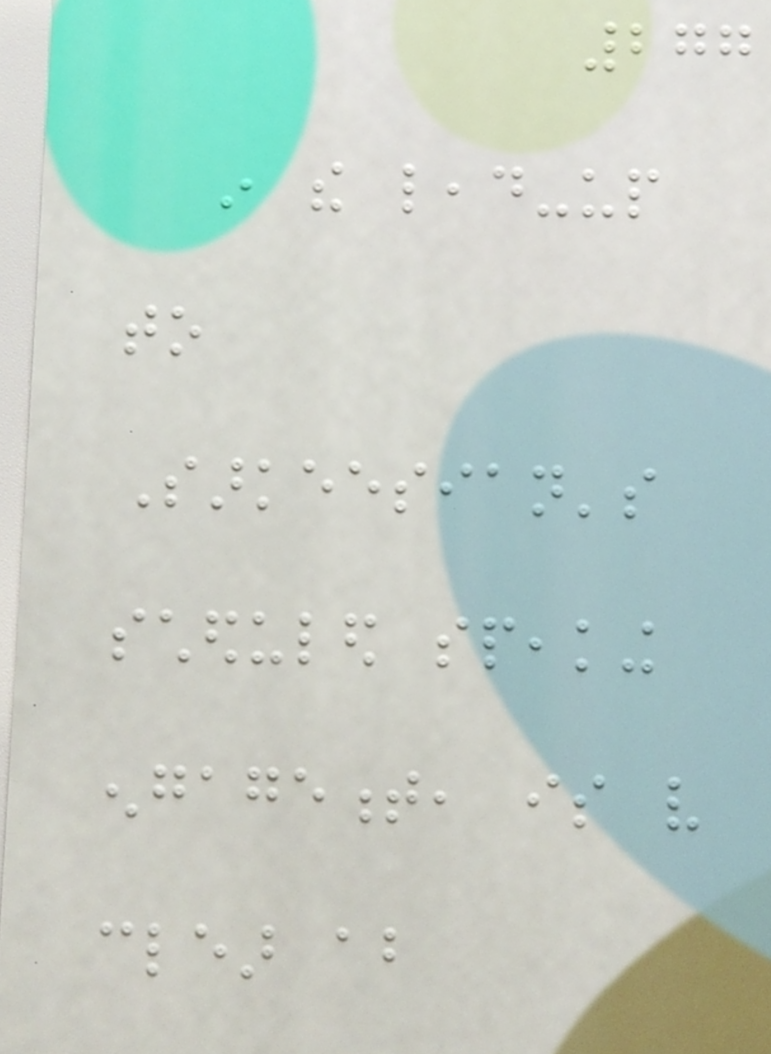277
in the lead-up
to
Sarkeesian's
scheduled speaking
engagement, is very
clear about
